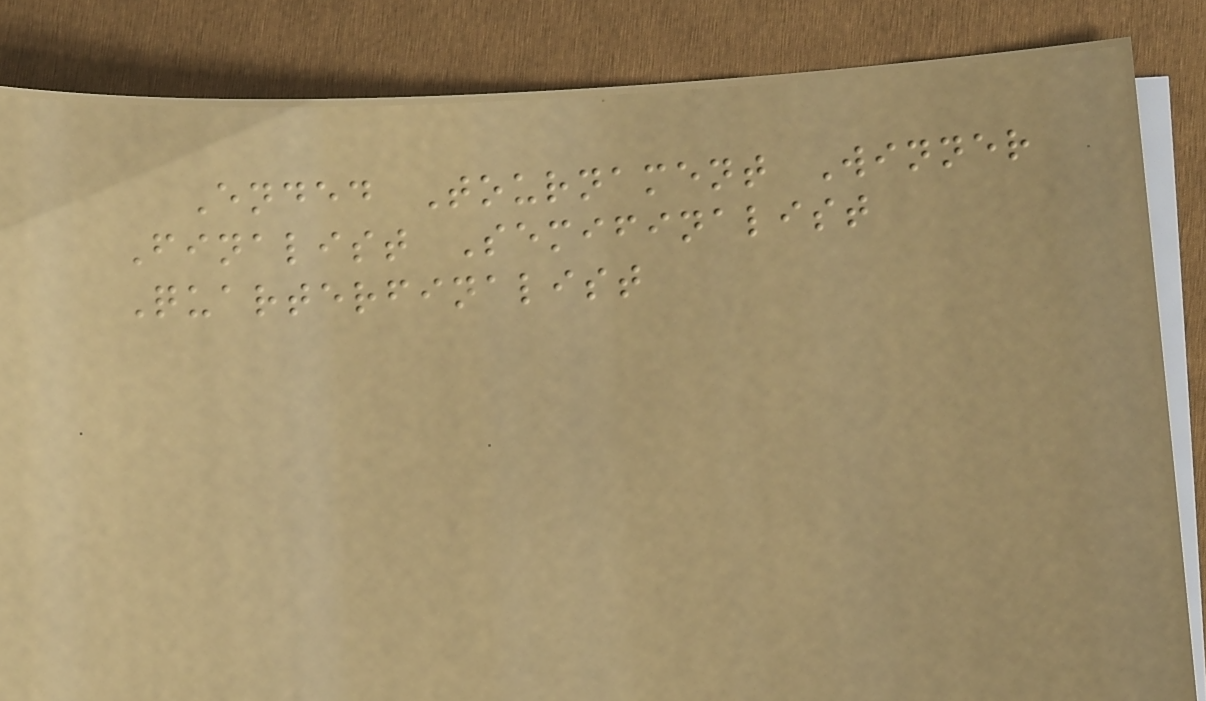Ended Tournament Winner
Finalist Semifinalist
Quarterfinalist
